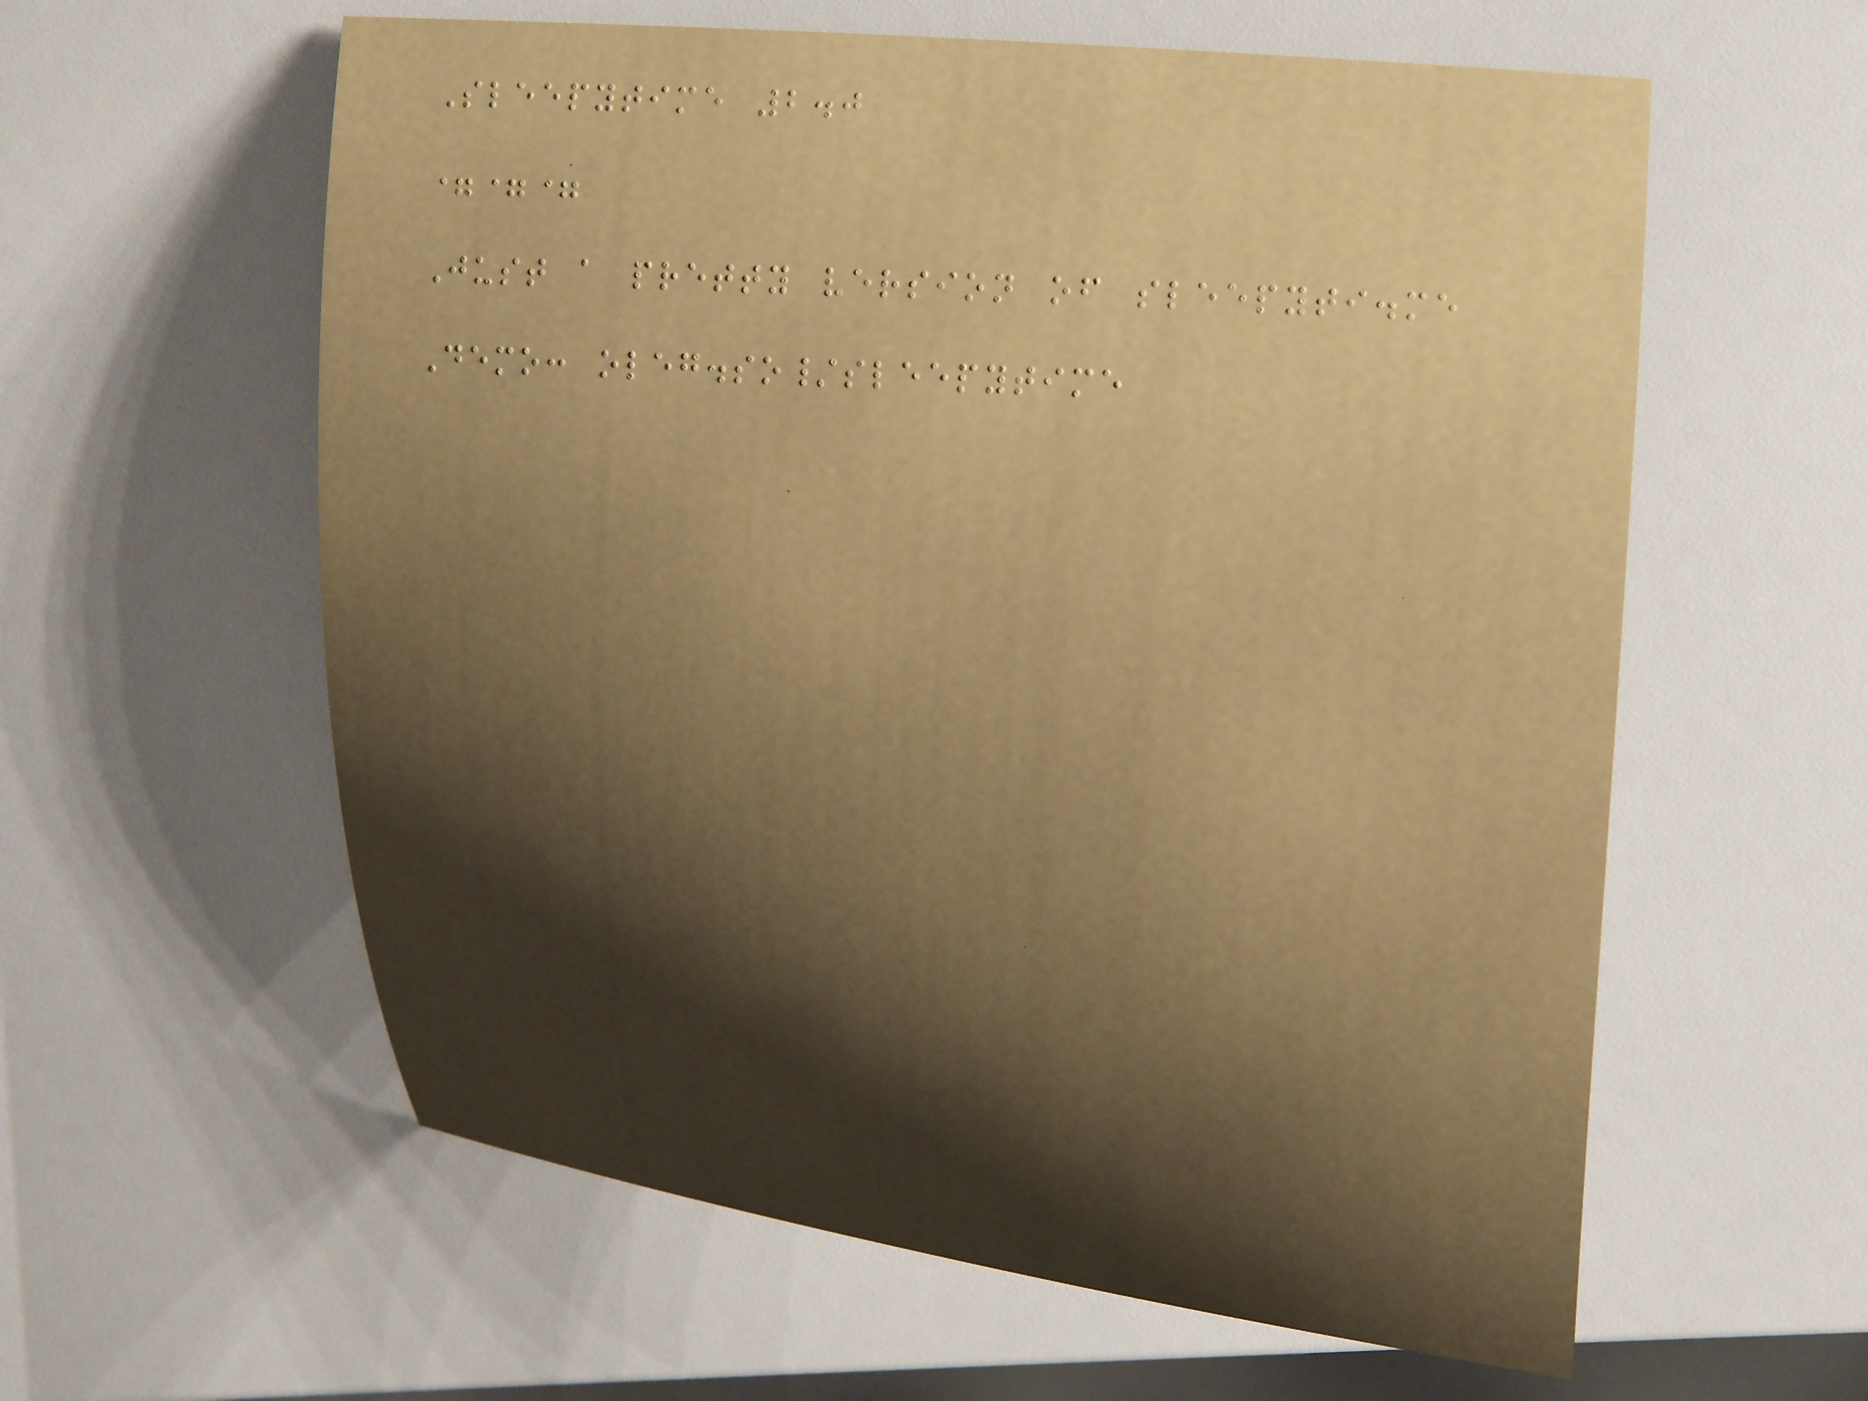Sleepytime 2.0
===
Just a pretty version of sleepyti.me
Demo: oleg.so/sleepytime
